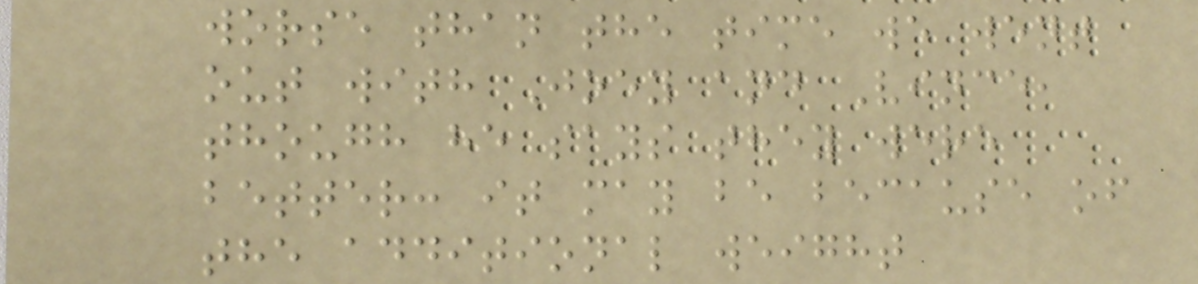worse than the time we went
out with Joey and Vince,
though he says they were
better: it may be because of
the additional weight
